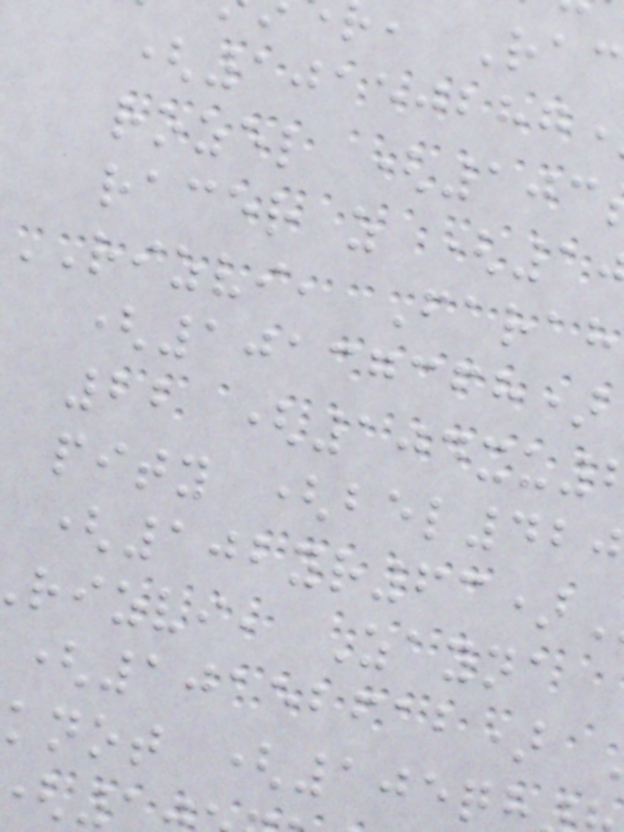, Rac
(10150287
rozel (103
racer z (1
RIZVI, Farah
(10137368)
22 (104
pity (
(102
rizvi, Zayna
(10152612)
knot (105
